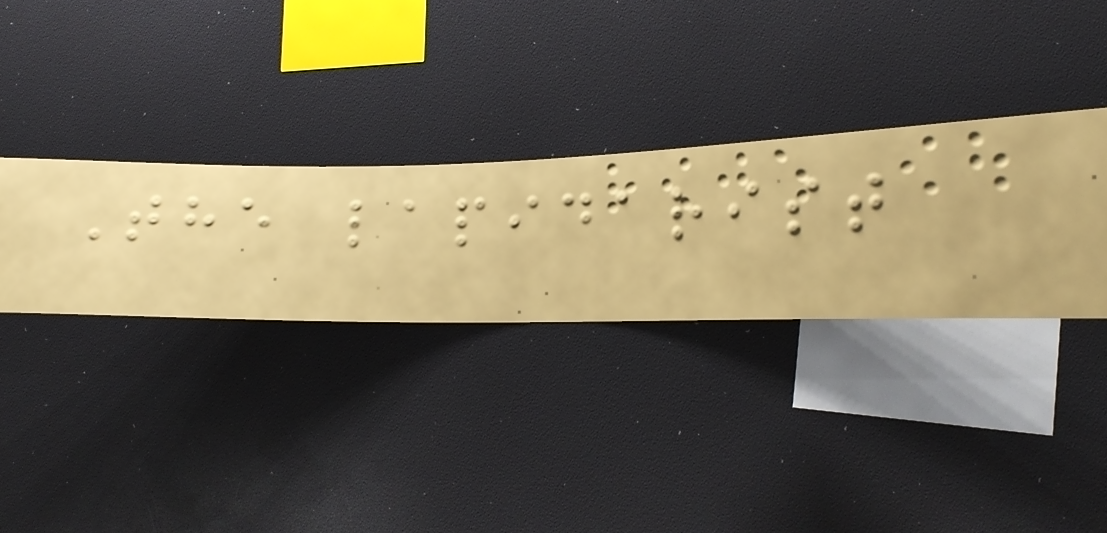The lapidarist
